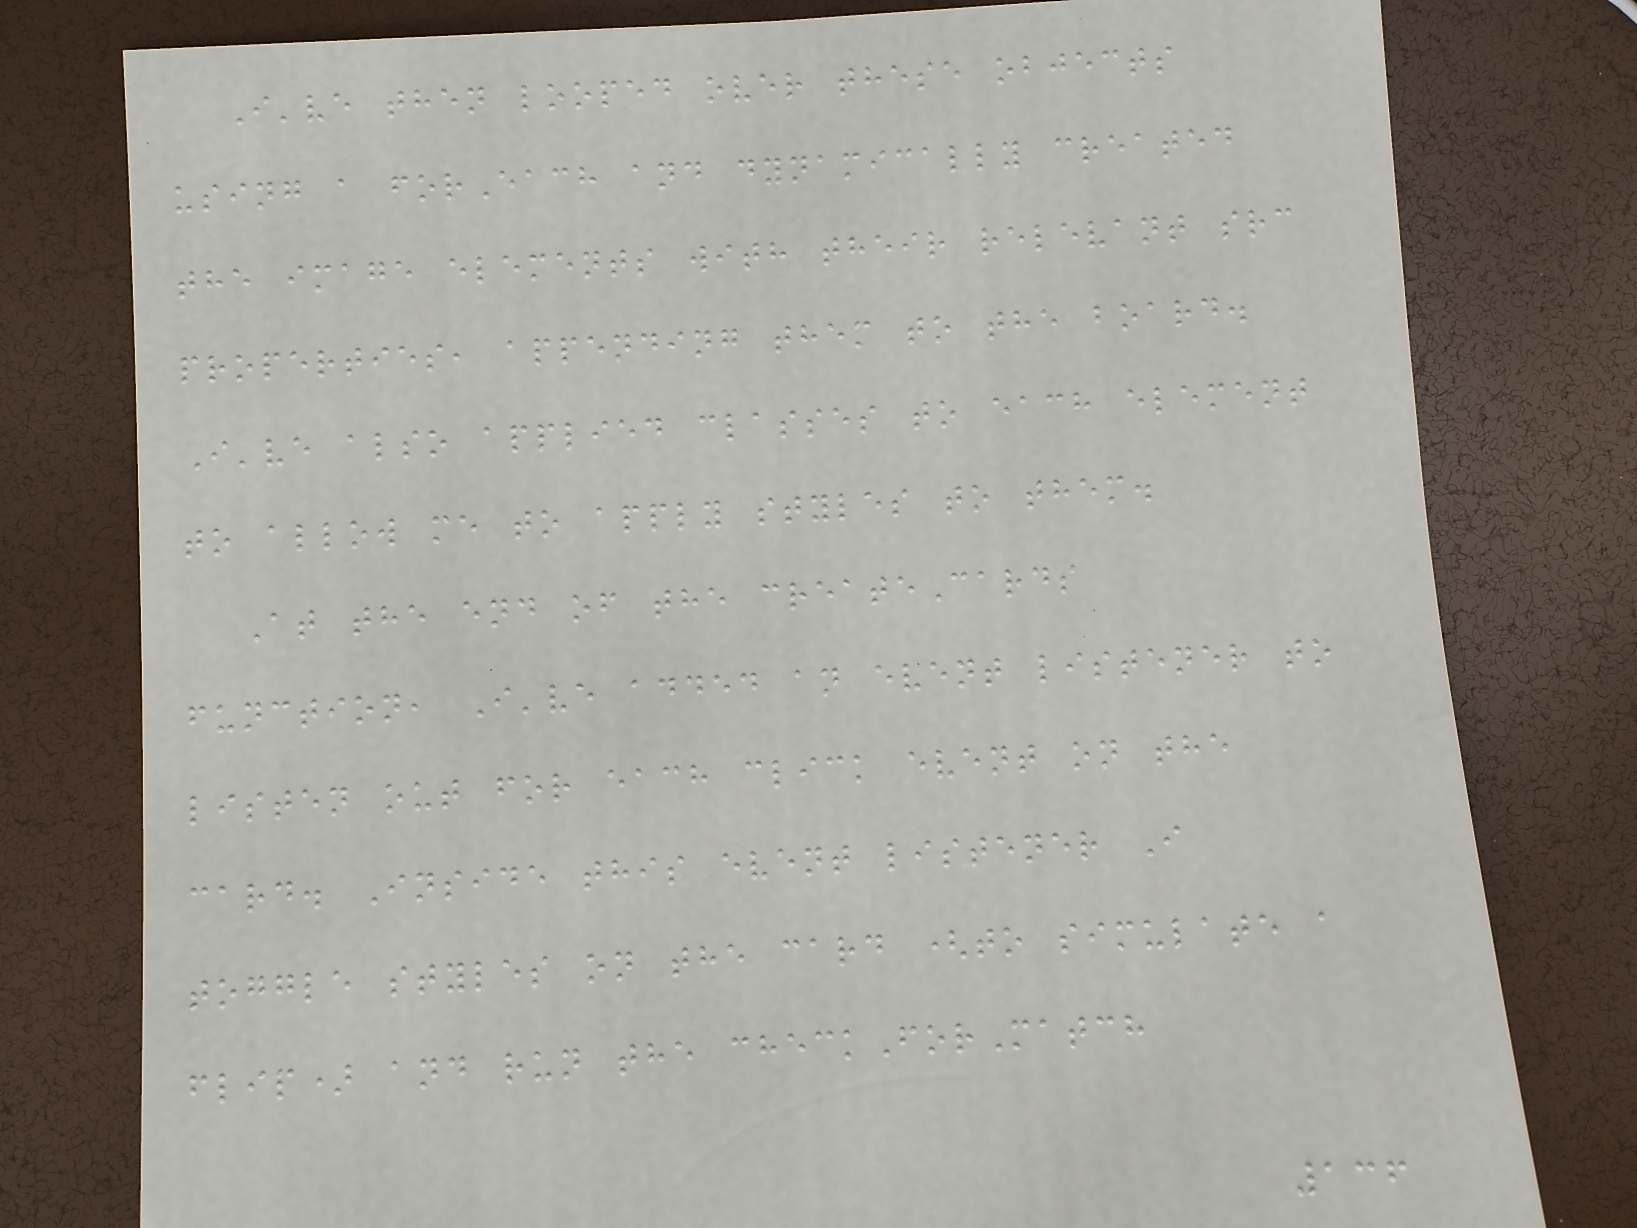I've then looped over these objects
using a forEach and dynamically created
the image elements with their relevant src
properties, appending them to the board.
I've also applied classes to each element
to allow me to apply styles to them.
At the end of the createCards
function, I've added an event listener to
listen out for each click event on the
card. Inside this event listener I
toggle styles on the card (to simulate a
flip) and run the checkForMatch
136
